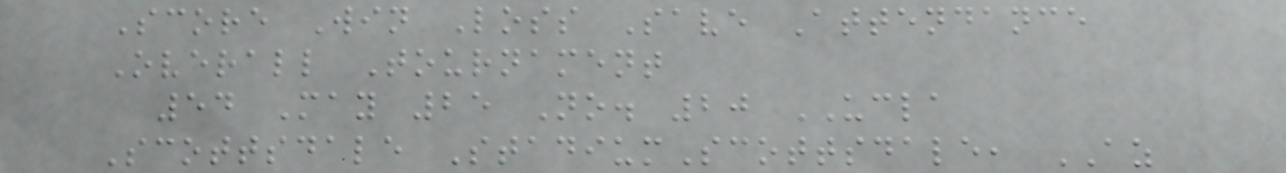Score Win Loss Save Attendance
Overall Tournament
54 May 25 No. 20 UCLA
Scottsdale StadiumScottsdale, AZ
